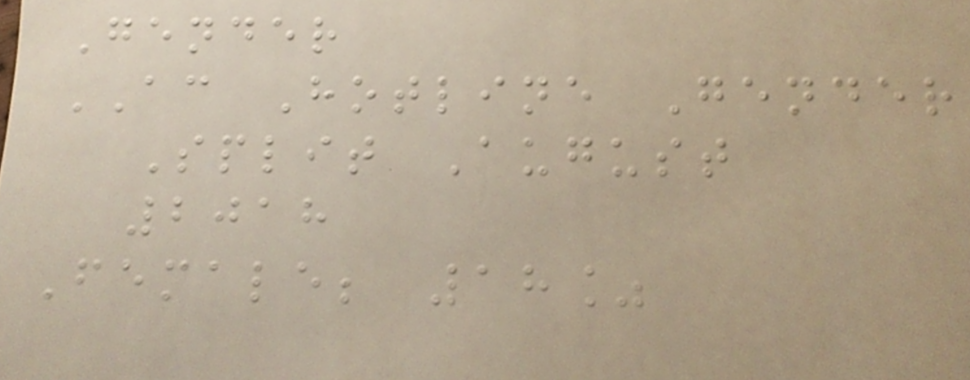Gender
AC Hotline Gender
Split August
2018
Female; 18%
